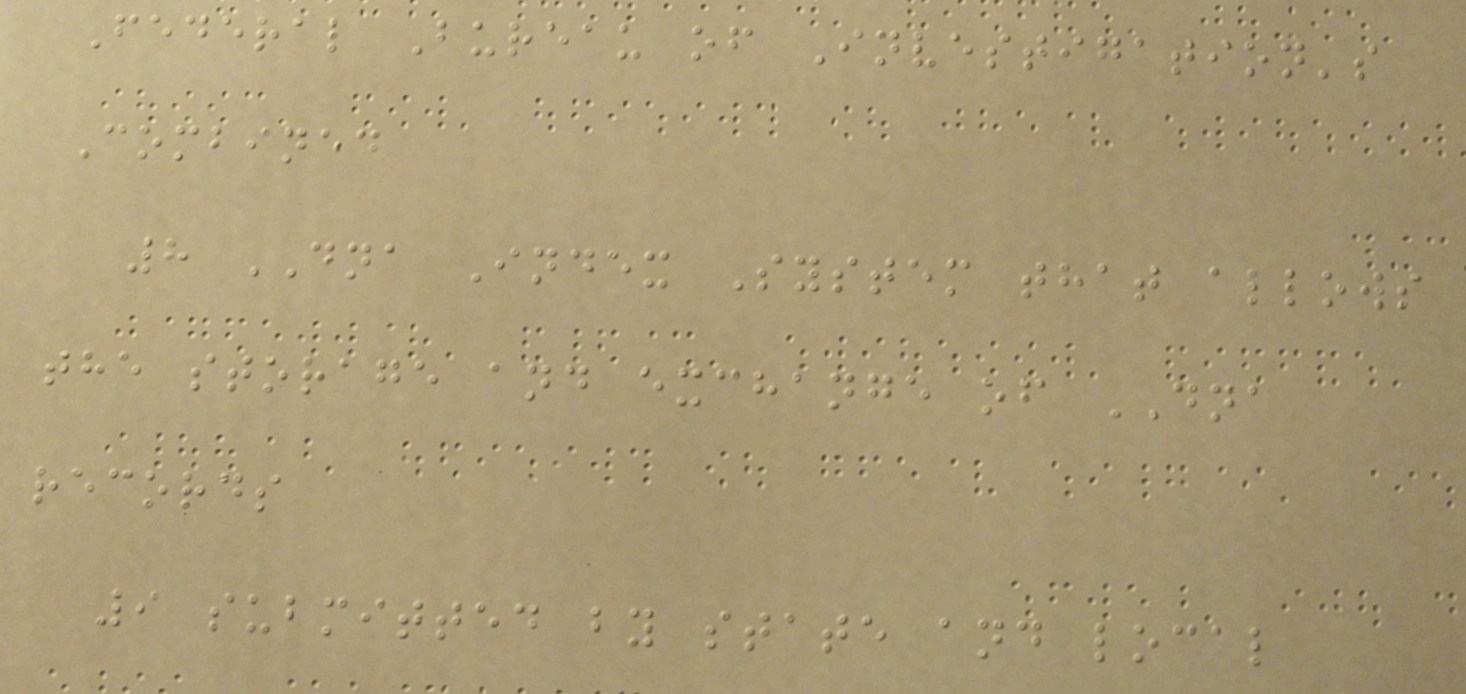Federal Bureau of Investigation's
Combined
8 DNA Index System that allows
the storage and exchange of DNA
records
9 submitted by state and local
